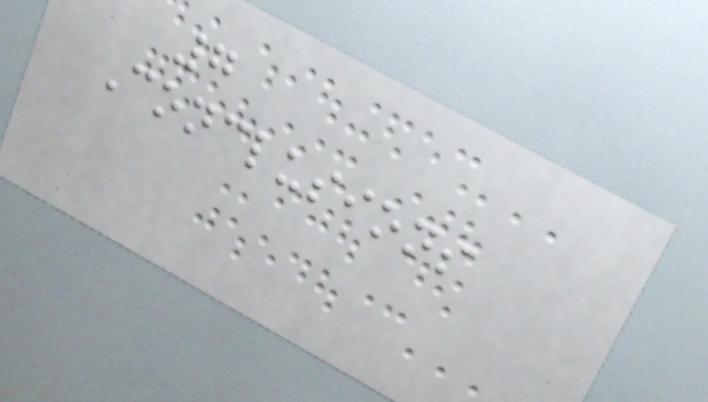7
Conclusions
